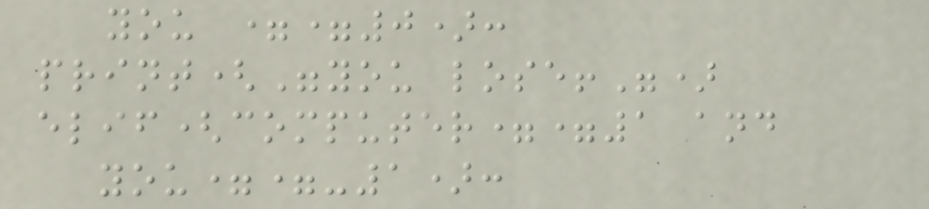you ==0):
print("you lose!")
elif(computer==1 and
you==-1):
